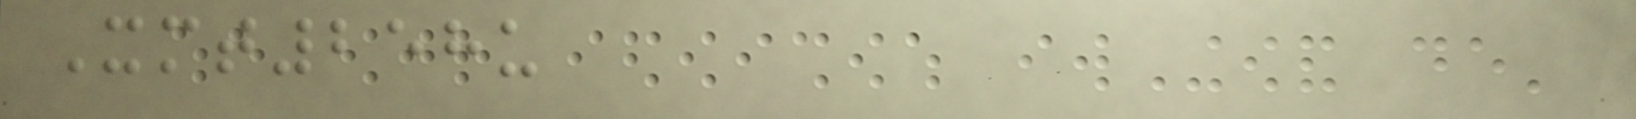Xmt258u
